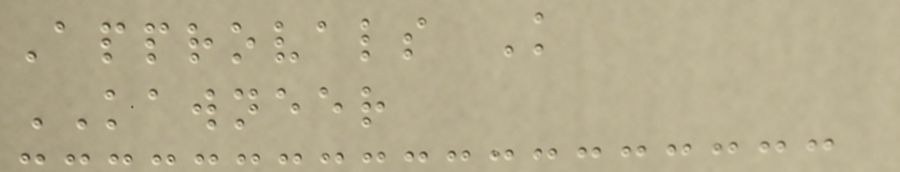Approvals K
KAWNEER
